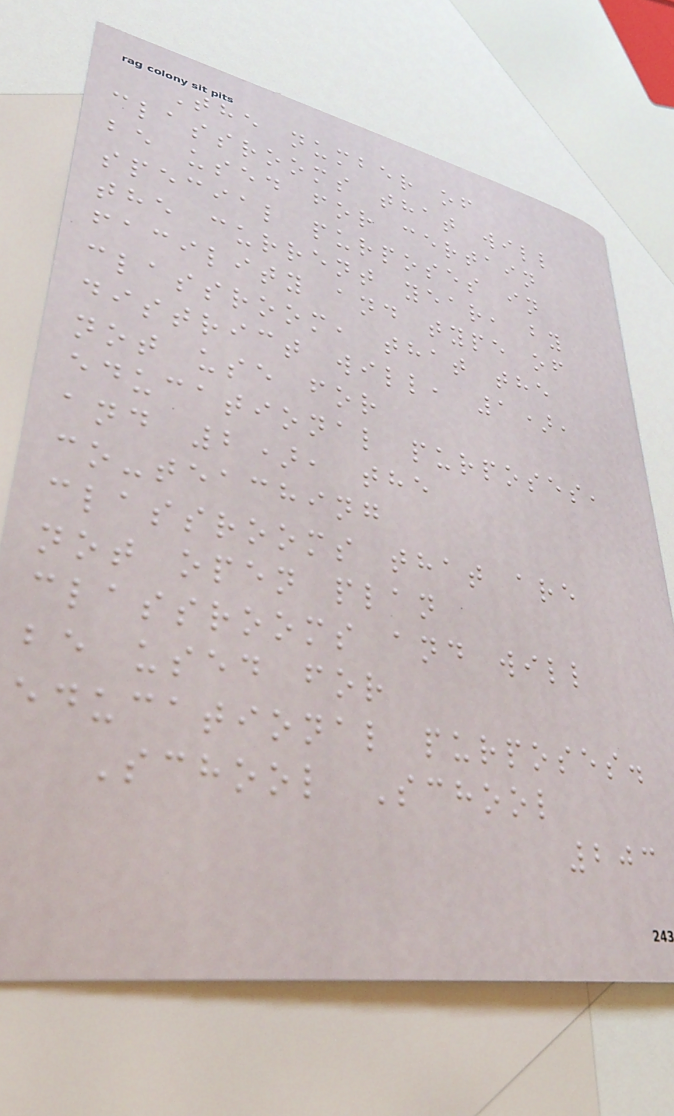The number of
classrooms that will
be used for certain
special purposes in
the current year, by
facility and type of
classroom, that the
district will, 1),
not use for
educational purposes,
and 2), the
co-teaching
classrooms that are
not open plan
classrooms and will
be used for
educational purposes.
School School
203
